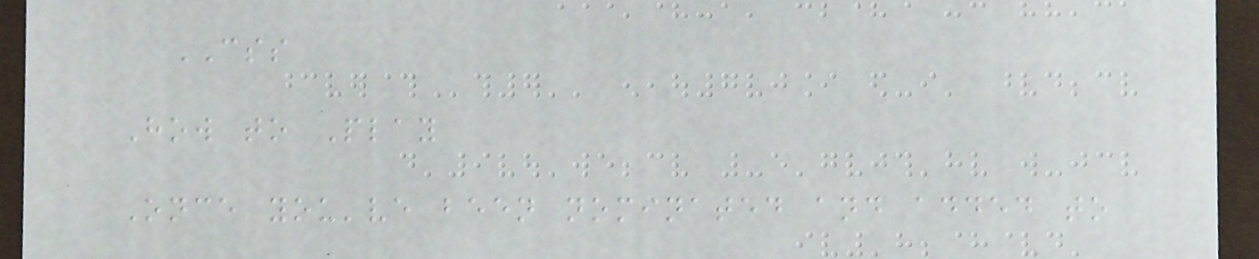CSS
How to Play
Once you've been nominated and added to
